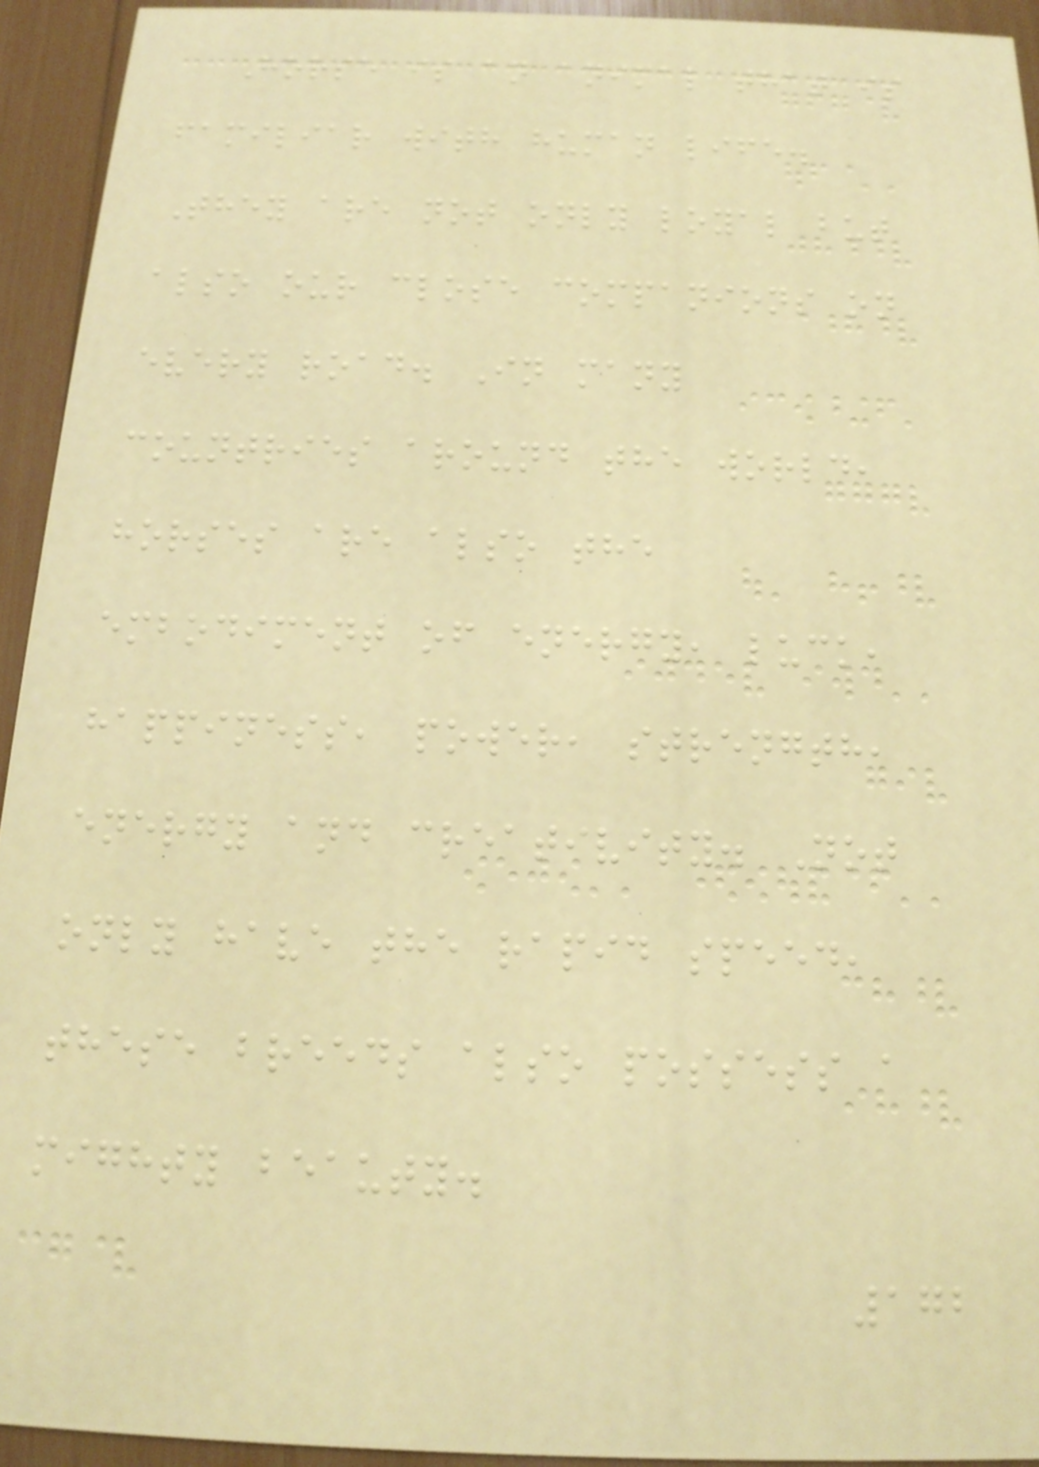Horse is an animal that is
familiar with human life.
They are not only loyal but
also our close companions on
every road. In many
countries around the world,
horses are also the
embodiment of energy, luck,
happiness, power, strength,
energy and creativity. Not
only have the rapid speed,
these breeds also possess a
mighty beauty.
172
